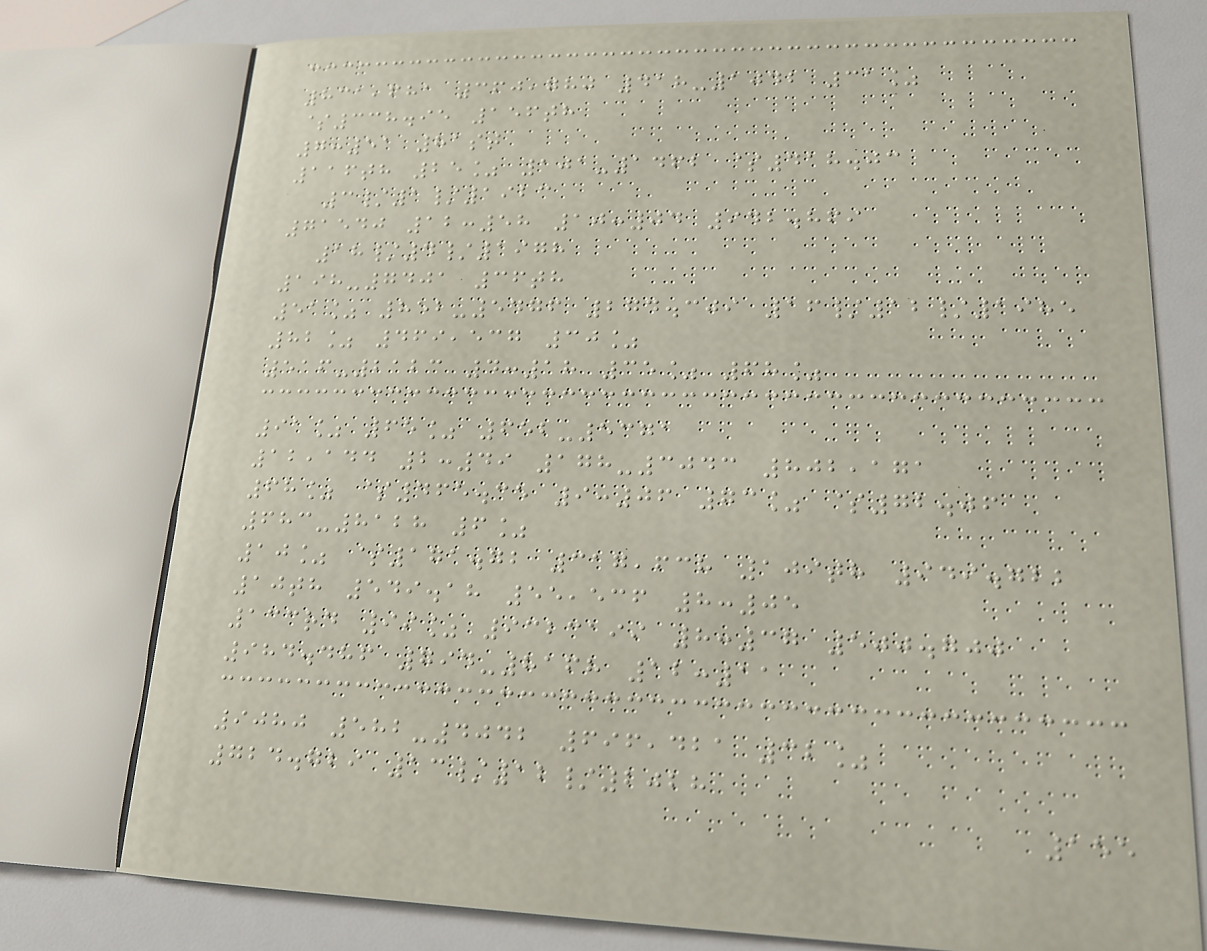831,681 360,780 418-1042 31%
$338.95 156th
7:51 81st
116th 25% 101-1462 $418.03
3/1/1923
71540 12:58 10:04 942.869
18/4/1978
198-7401 36th
51% 852-5476 274.309 16/12/1985
82% 469,537 30%
516-2123 4:18 35% 68%
91% 65% 652-5371
12,144 2:49 178-3043 802,171
68% $465.35 9:06 73% $72.06
683-8128 6%
10% $171.72 317,638 109th 949.722
10th 549.18 55,536 8:05
133rd 99% 9323199 8:37 500.700
984.486 794-8168 12:11
9080 582-4042 696,421 32%
724.729 13/12/2028
155
